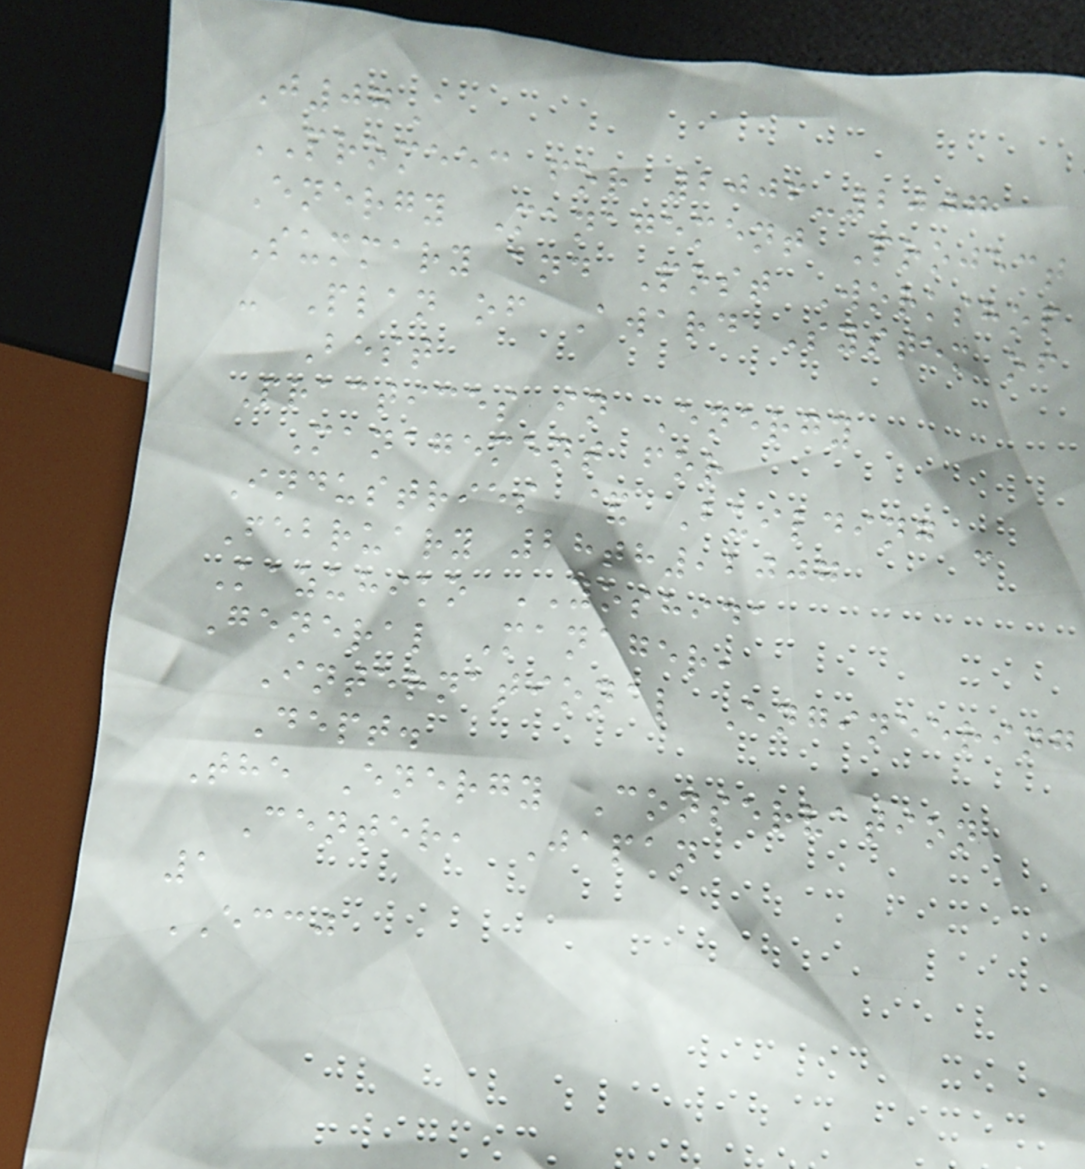J07A
PROMEEC for 2006-2007
Energy Management Project
Summary and Post Workshop
- Plan of Award System of
Best
Practices in Energy
Management for
Industries & Building -
February 28th,2007
Kazuhiko YOSHIDA
General Manager,
International Engineering
Dept.
The Energy Conservation
Center, Japan
1
ECCJ
